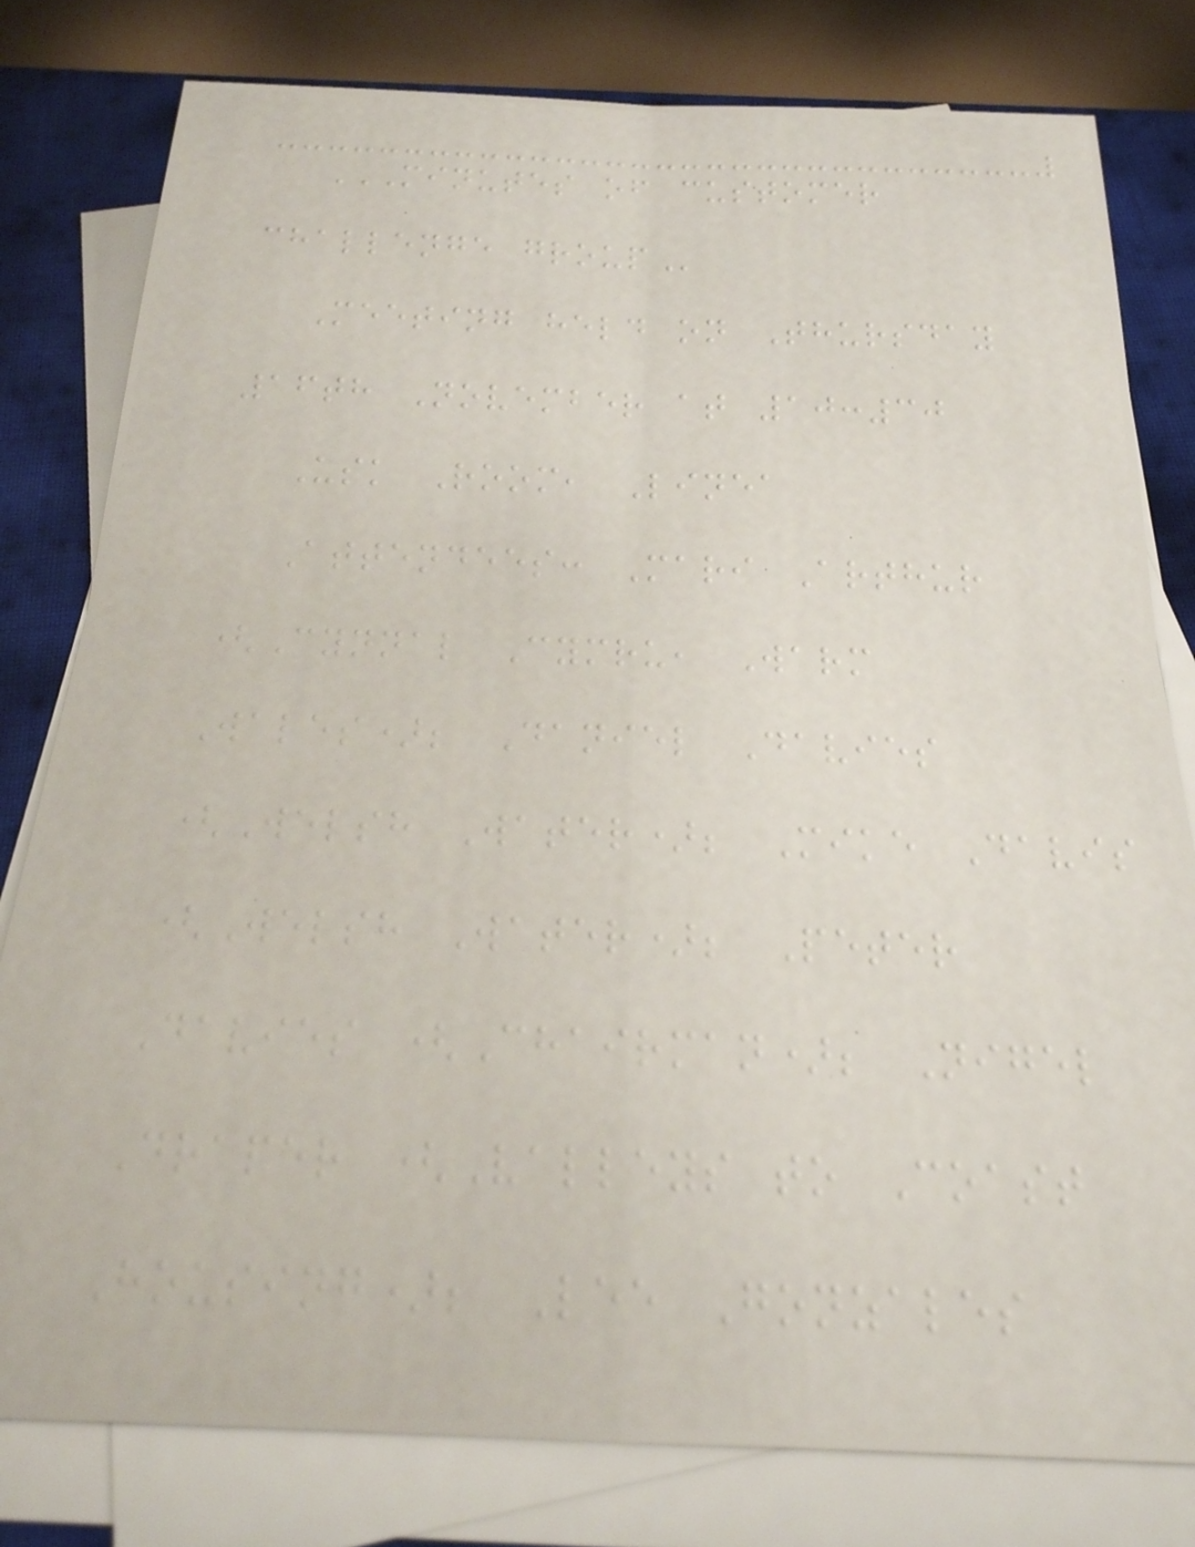MINUTES OF CUSTOMER
CHALLENGE GROUP
Meeting held on Thursday
16th November at 10:30
Usk Room, Linea
Attendees: Mari Arthur
(Cynnal Cymru, Warm
Wales); Daniel Davies
(Welsh Water); Mike Davis
(Welsh Water); Peter
Davies (Chairman); Nigel
Draper (Valleys to Coast
Housing); Lee Gonzales
